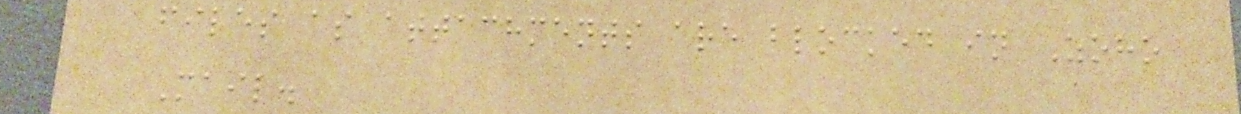files as attachments are blocked in Zoho
Mail.
